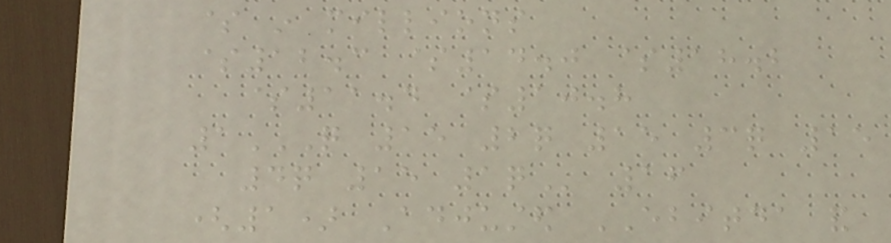$ in millions
$12.3 $14.0 $18.2
$11.4 $10.8
1Q 15 2Q 15 3Q 15
4Q 15 1Q 16
(1) Adjusted EBITDA and
